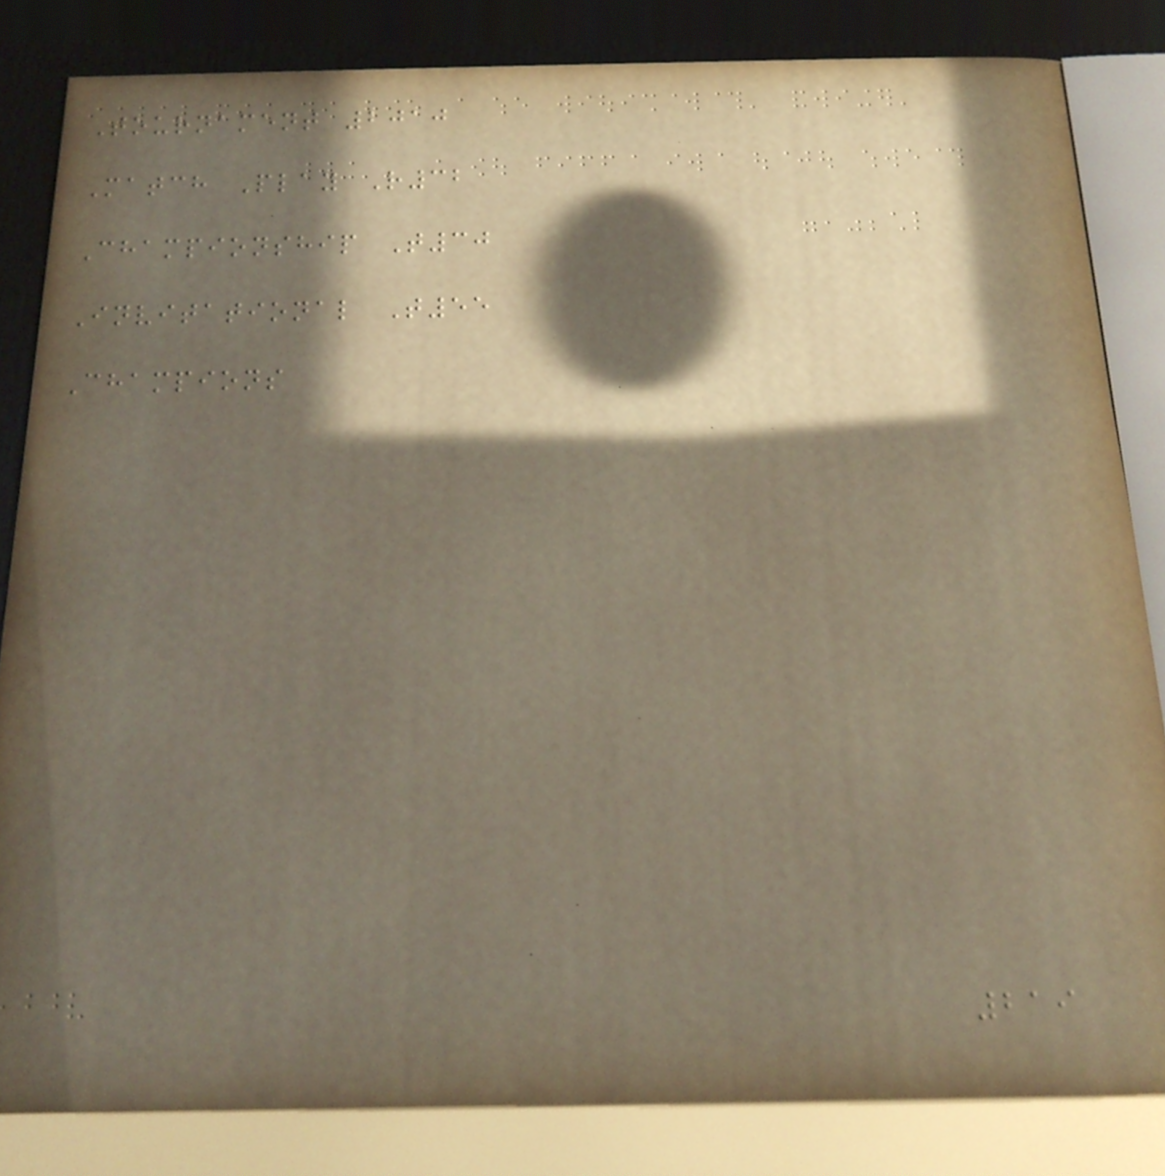Tournament 2010
Match Play R32
Championship T30
Invitational T55
Champions
219
